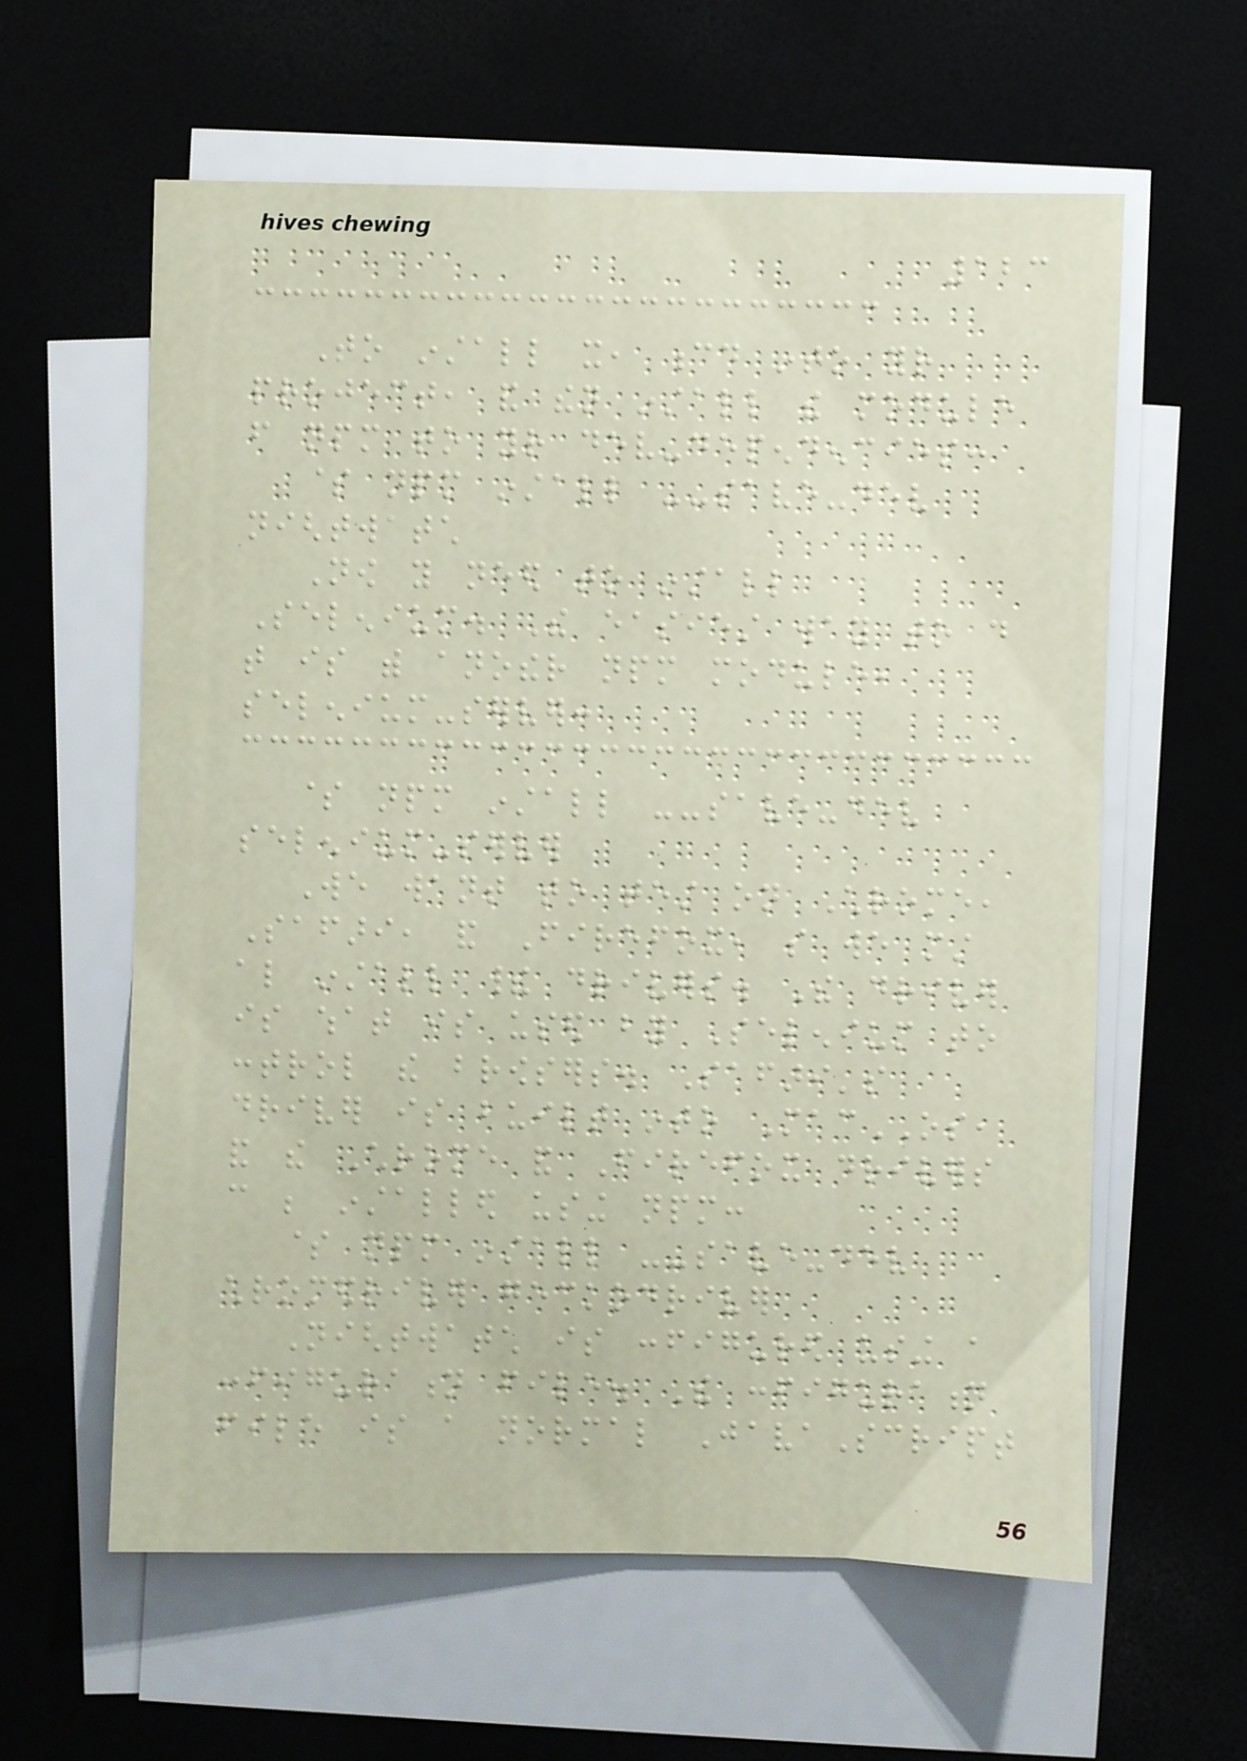123
To install it, cd into your
project, and then install the module
from npm to your dev-dependencies:
$ npm install --save-dev
nightwatch
Now you need to install
Selenium. The easiest way to do
that is with another npm module,
selenium-server:
$ npm install --save-dev
selenium-server
We want to test on Chrome,
Safari, and Firefox, so we must
also install their drivers. The driver
is what is used by Selenium to
control the browsers. Safari's
driver is built into MacOS,
and the Chrome and Firefox drivers
can be installed using npm:
$ npm install --save-dev
chromedriver geckodriver
Nightwatch is configured using a
configuration file. The configuration
file is a normal JavaScript
